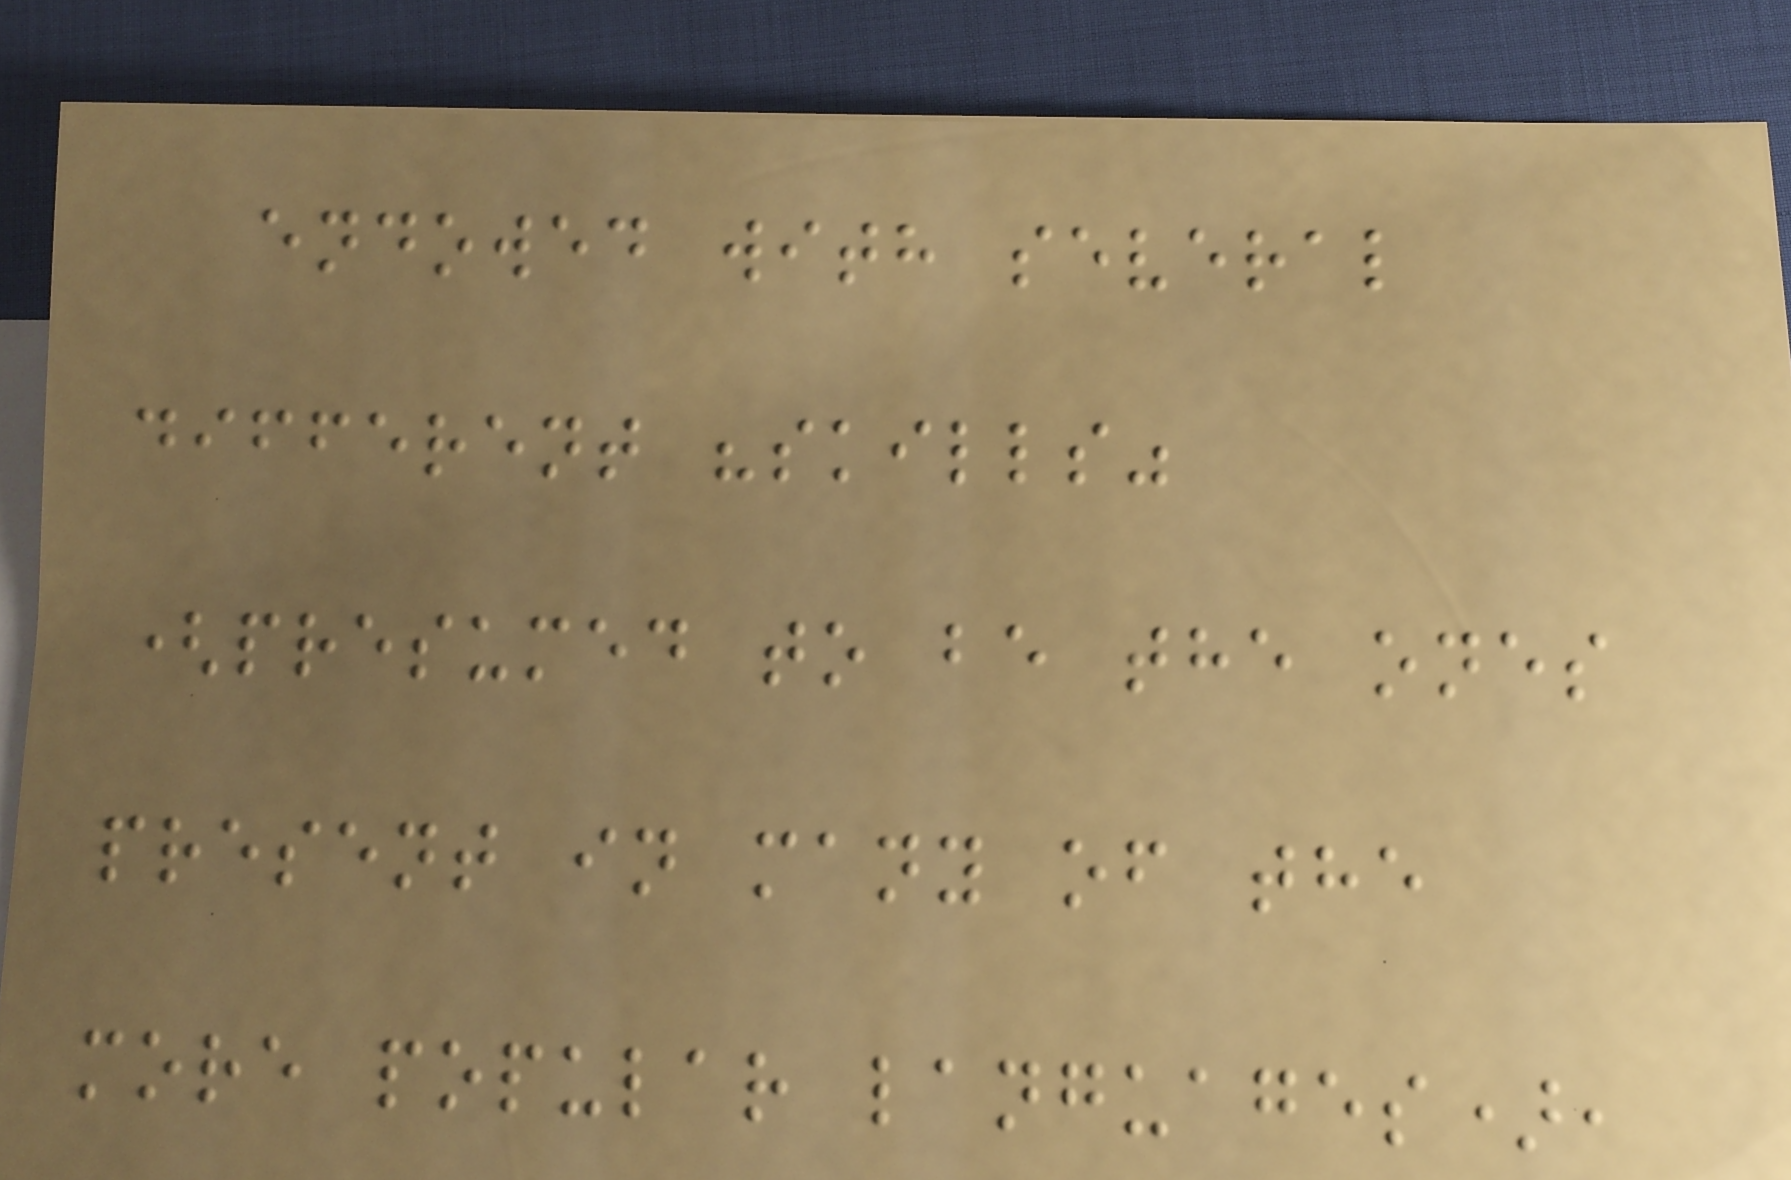endowed with several
different "skills"
(presumed to be the ones
present in many of the
more popular languages),
